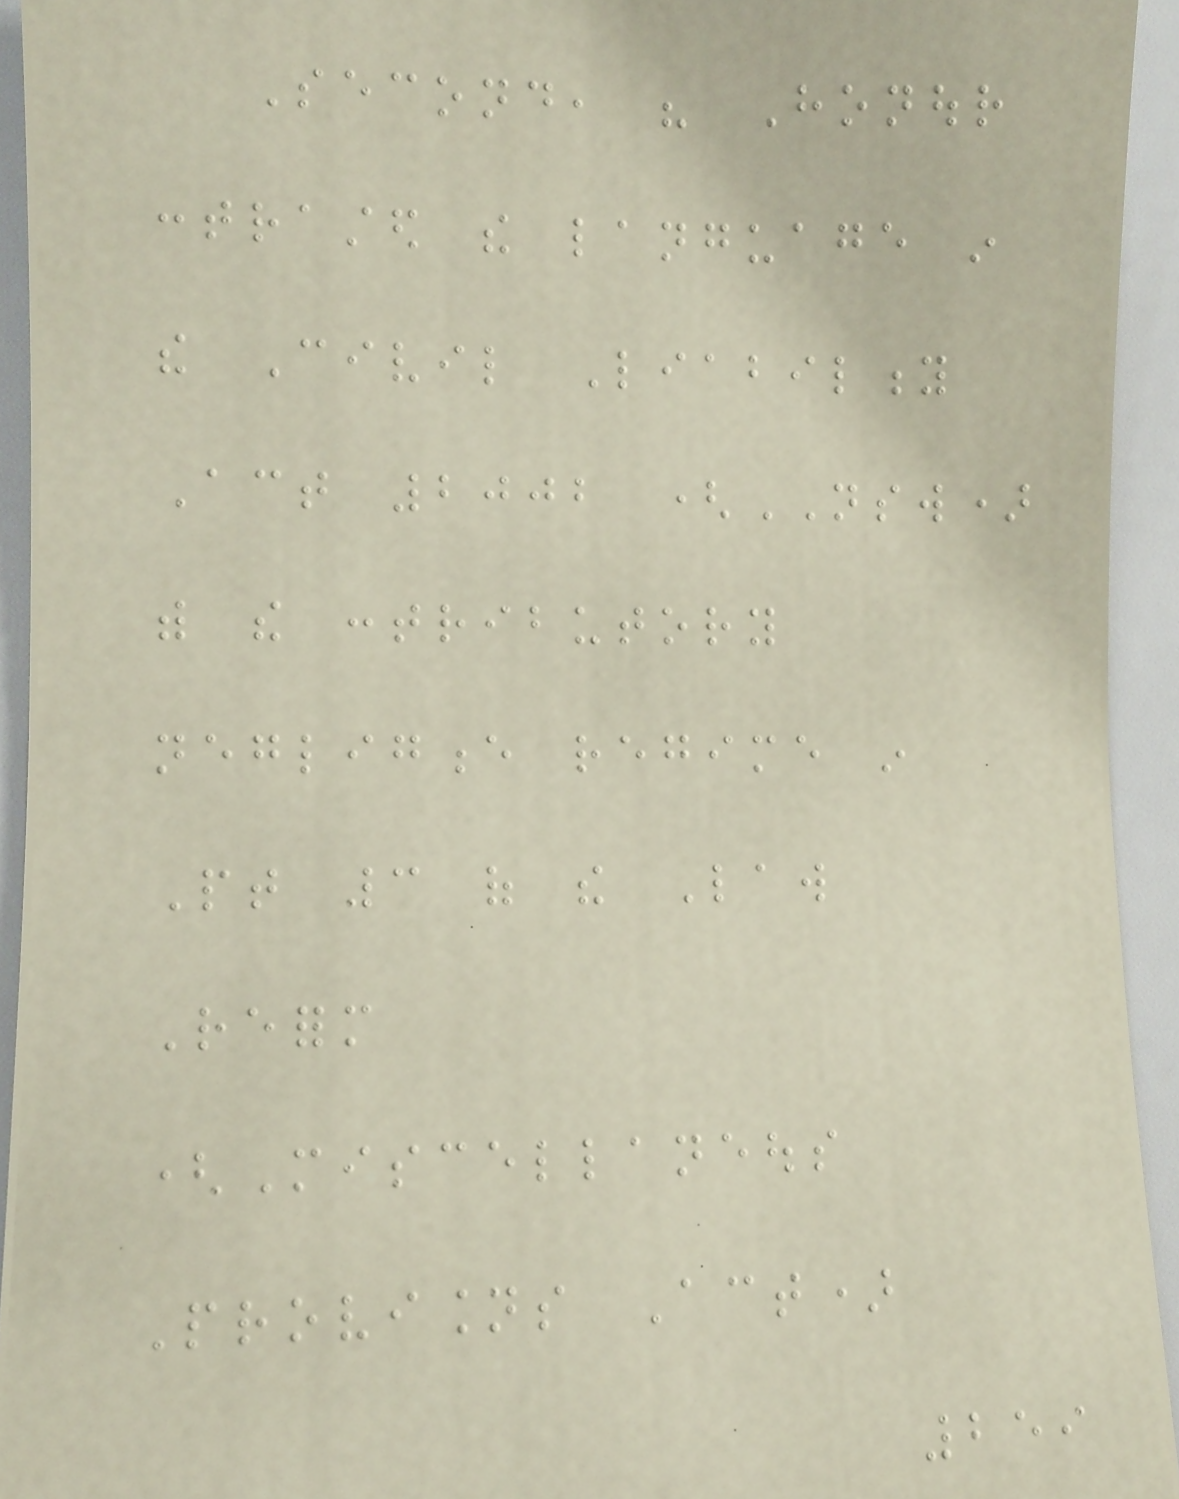Second, his Honour
contrasted the language in
the Civil Liability
Act 2002 (NSW)
with the contributory
negligence regime in
Pt 3 of the Law
Reform
(Miscellaneous
Provisions Act)
259
